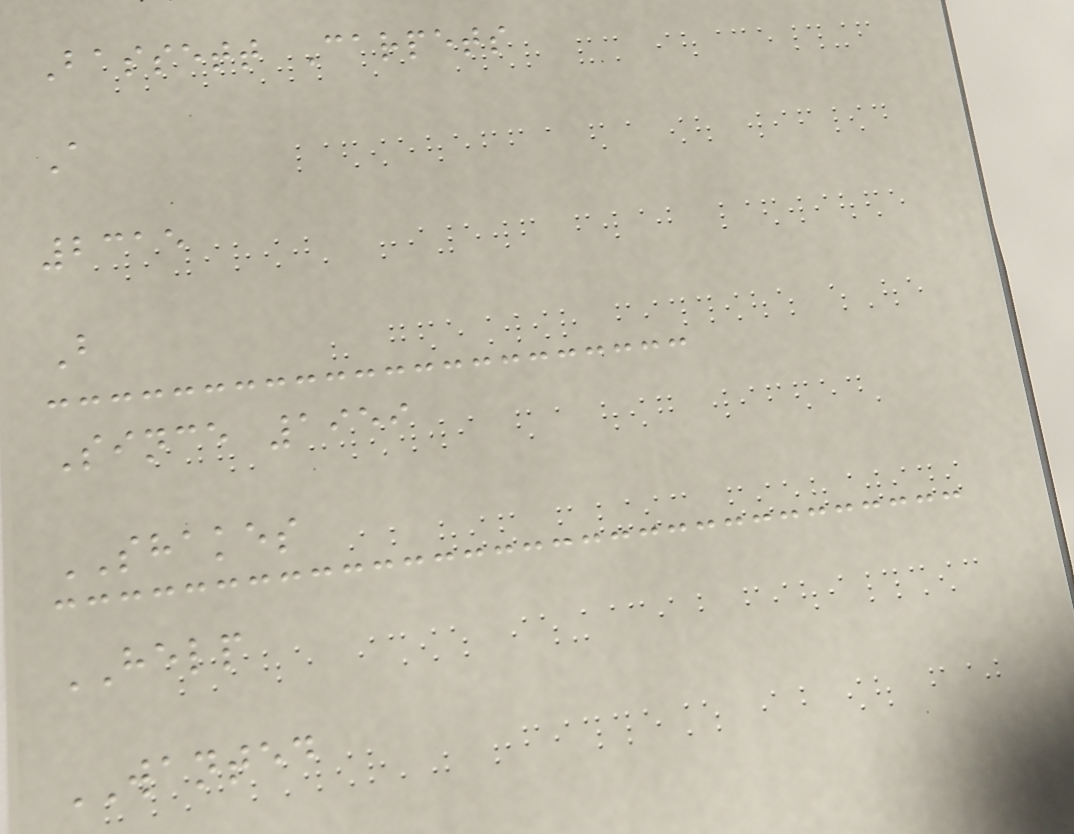Bassett Carpets
A
2315
B
Since 1959
SHAKES
HELP
WANTED
